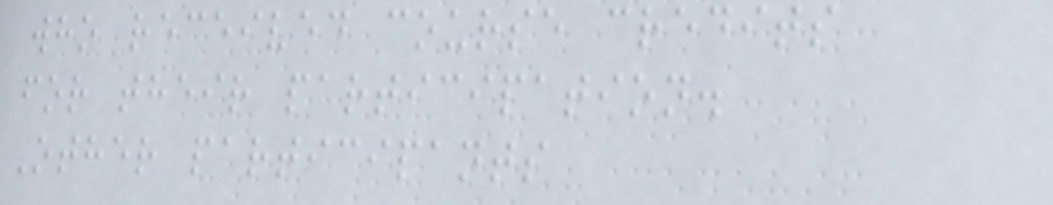who received course credits
for their participation.
Other participants
